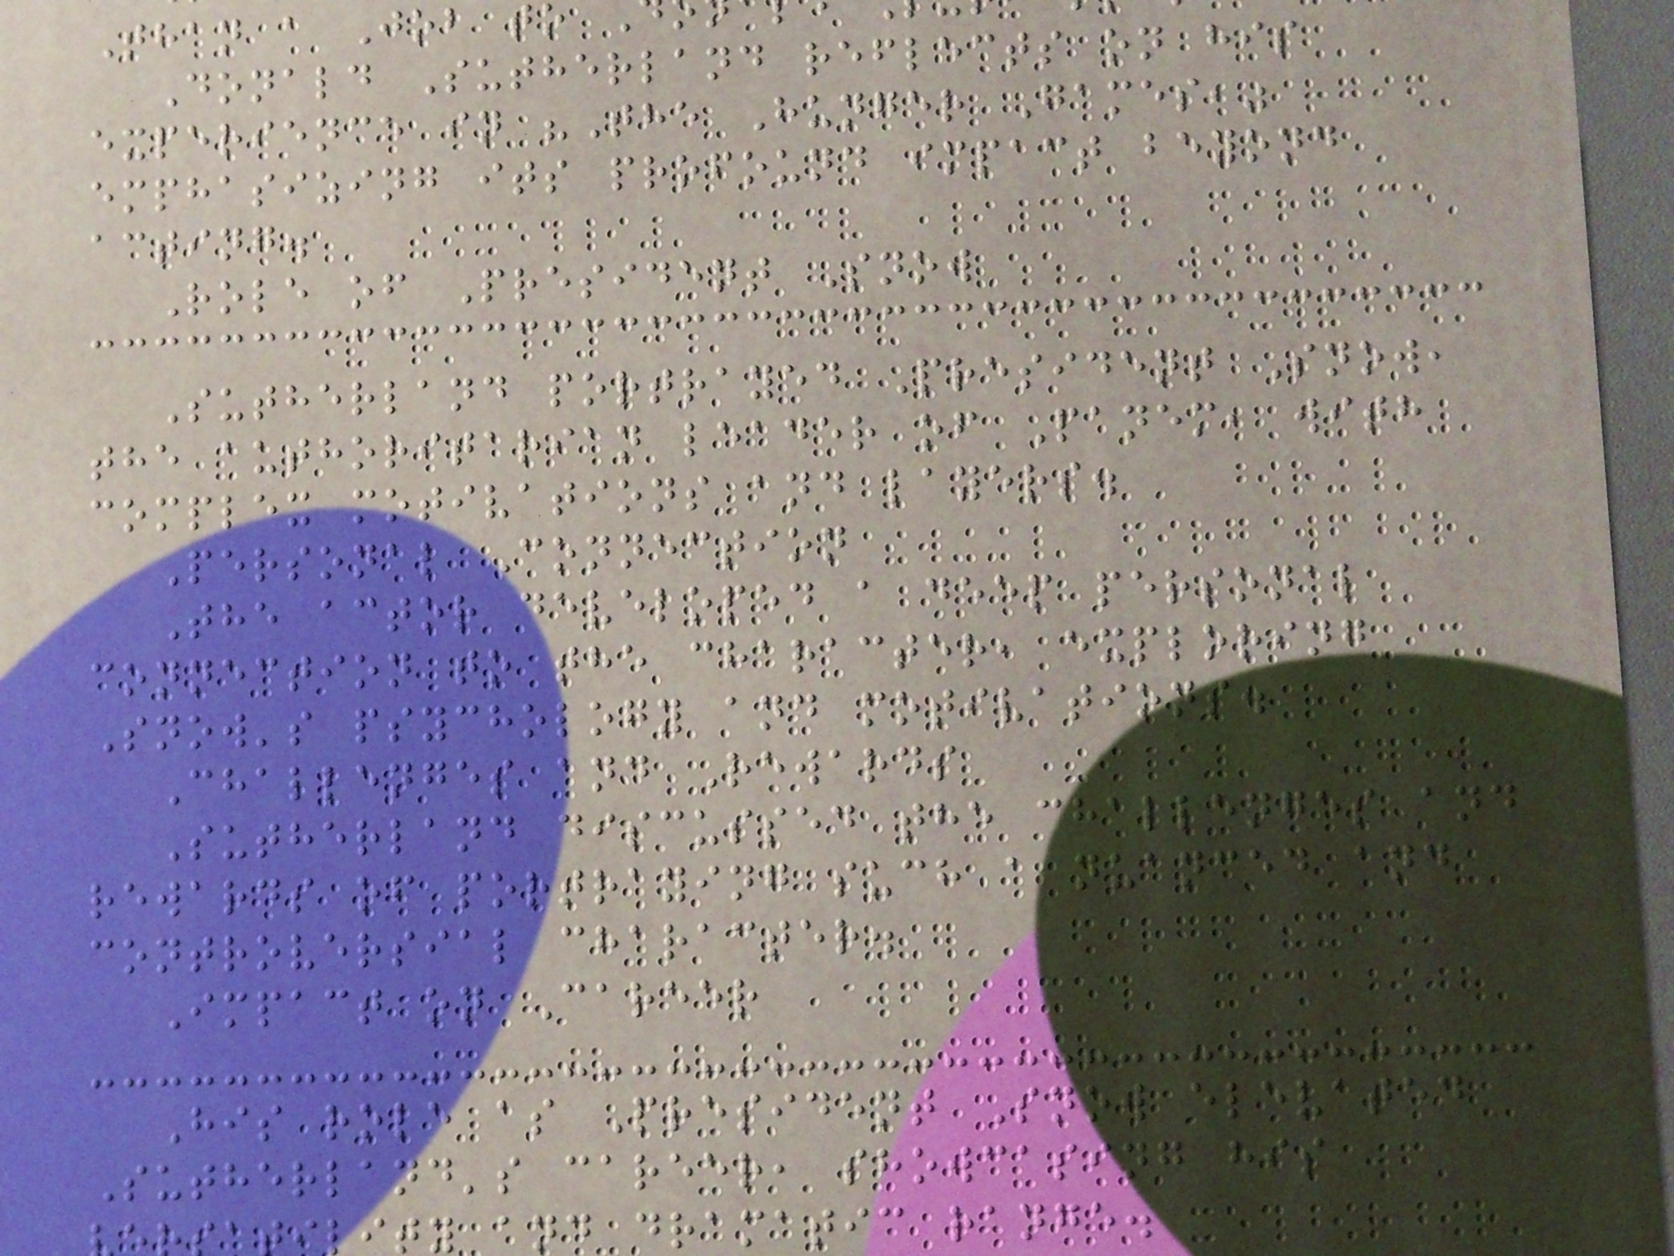Than a Job to
Donald Sutherland reflects on his
experience in "The Hunger Games,"
emphasizing its profound impact beyond
acting.
Role of President Snow
Sutherland portrayed President Snow,
the authoritarian leader of Panem, with
complex motivations and layers.
Personal Connection
The actor developed a deep personal
connection to the character, exploring
Snow's psychology and motivations.
Challenges and Rewards
Sutherland discussed the challenges and
rewards of portraying such a nuanced and
controversial character.
Impact on Career
His role as President Snow elevated
Sutherland's career, showcasing his
lity and dramatic range.
